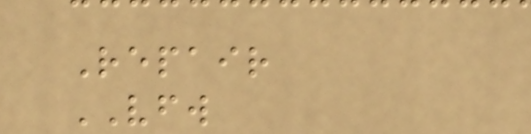Repair
VFW
